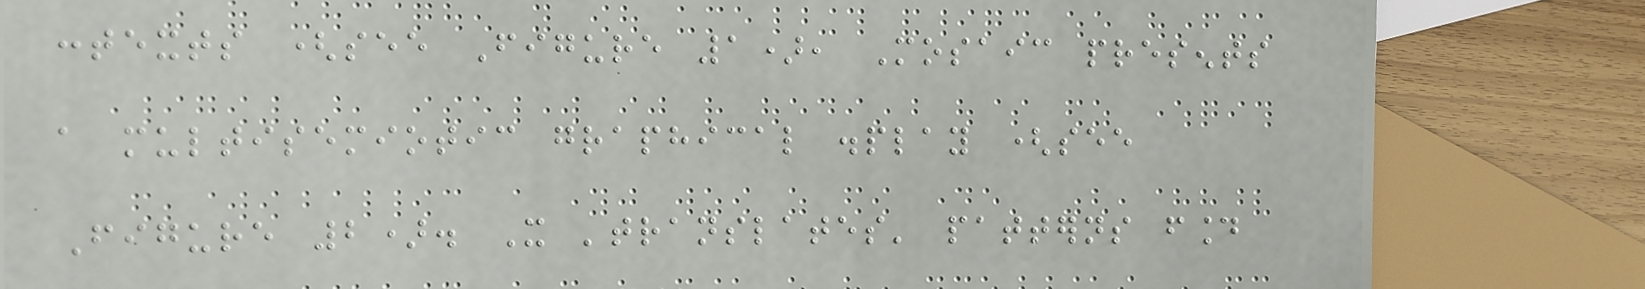contexts (see Figure 1), Mosaic presents
a multisemiotic graphical display (see
Figure 2). It 'translates' patterns found
